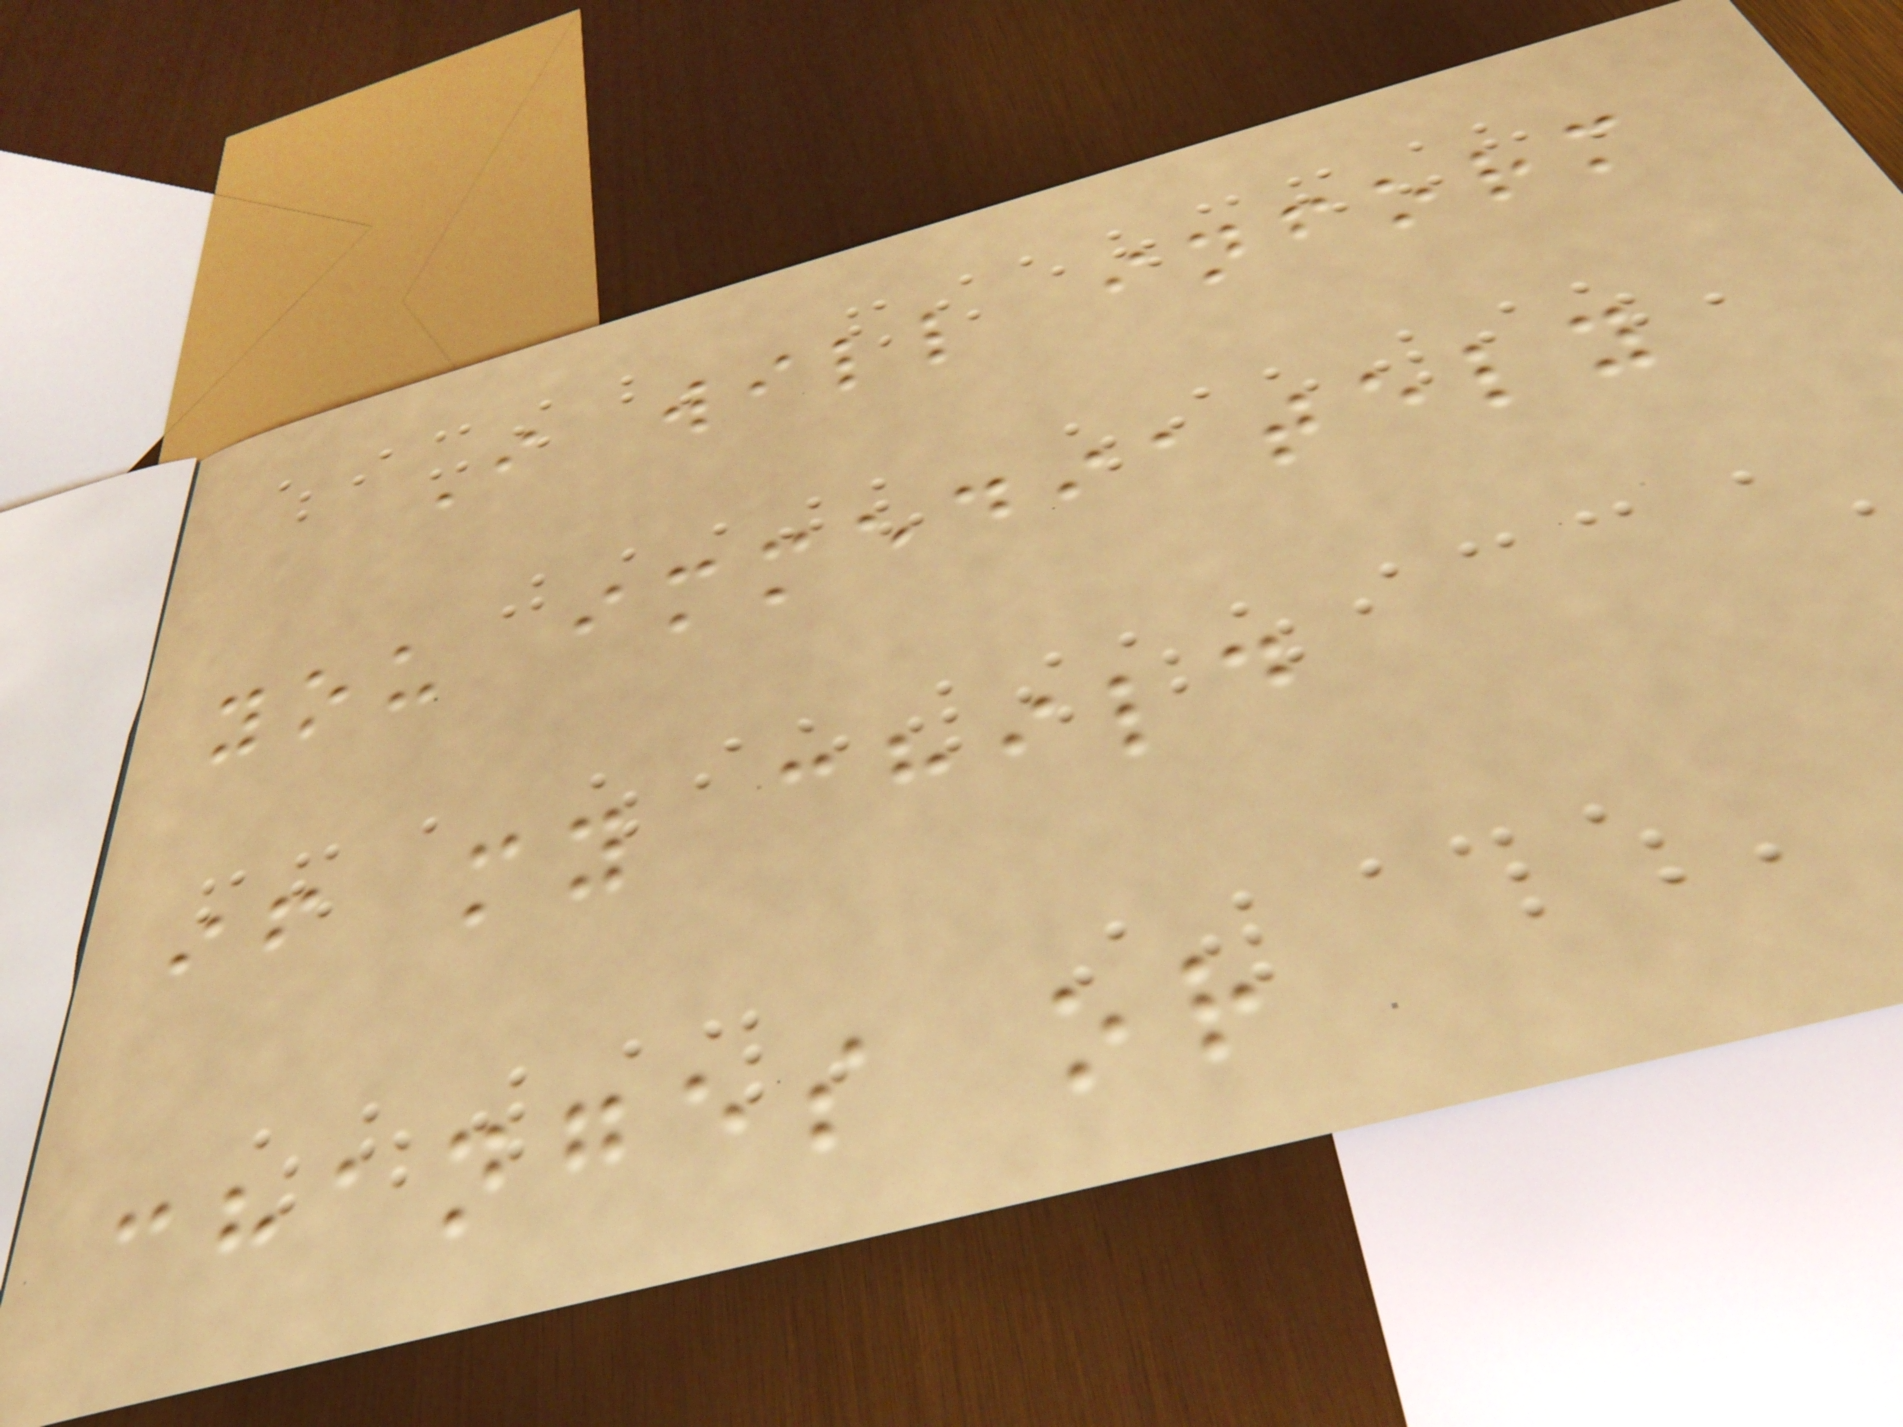I will inform
you immediately
if my child
changes or
